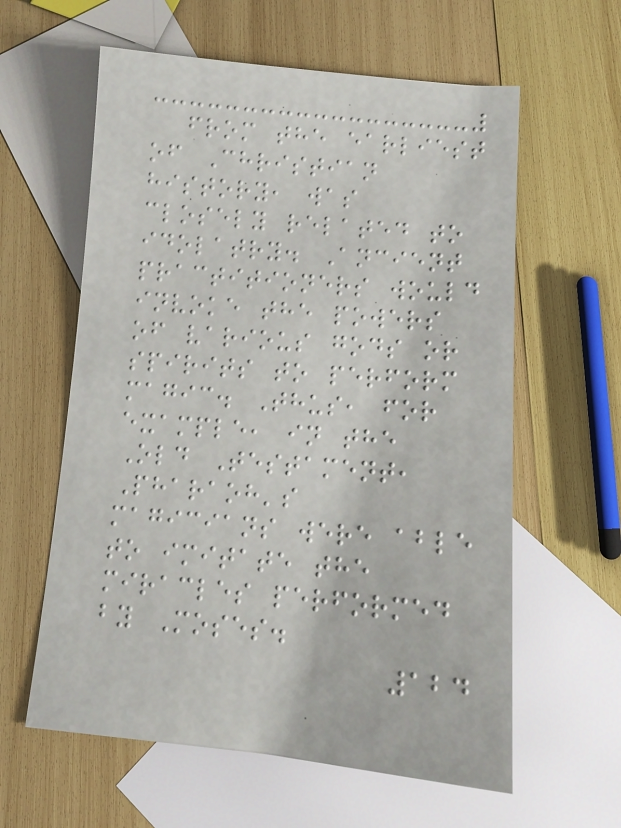from the earliest
of Christian
history, was
closely related to
idolatry. Ancient
practitioners would
invoke the powers
of various gods or
spirits to perform
magic. Thus, for
example, in the
Old Testament,
Pharaoh's
magicians were able
to imitate the
miracles performed
by Moses.
124
